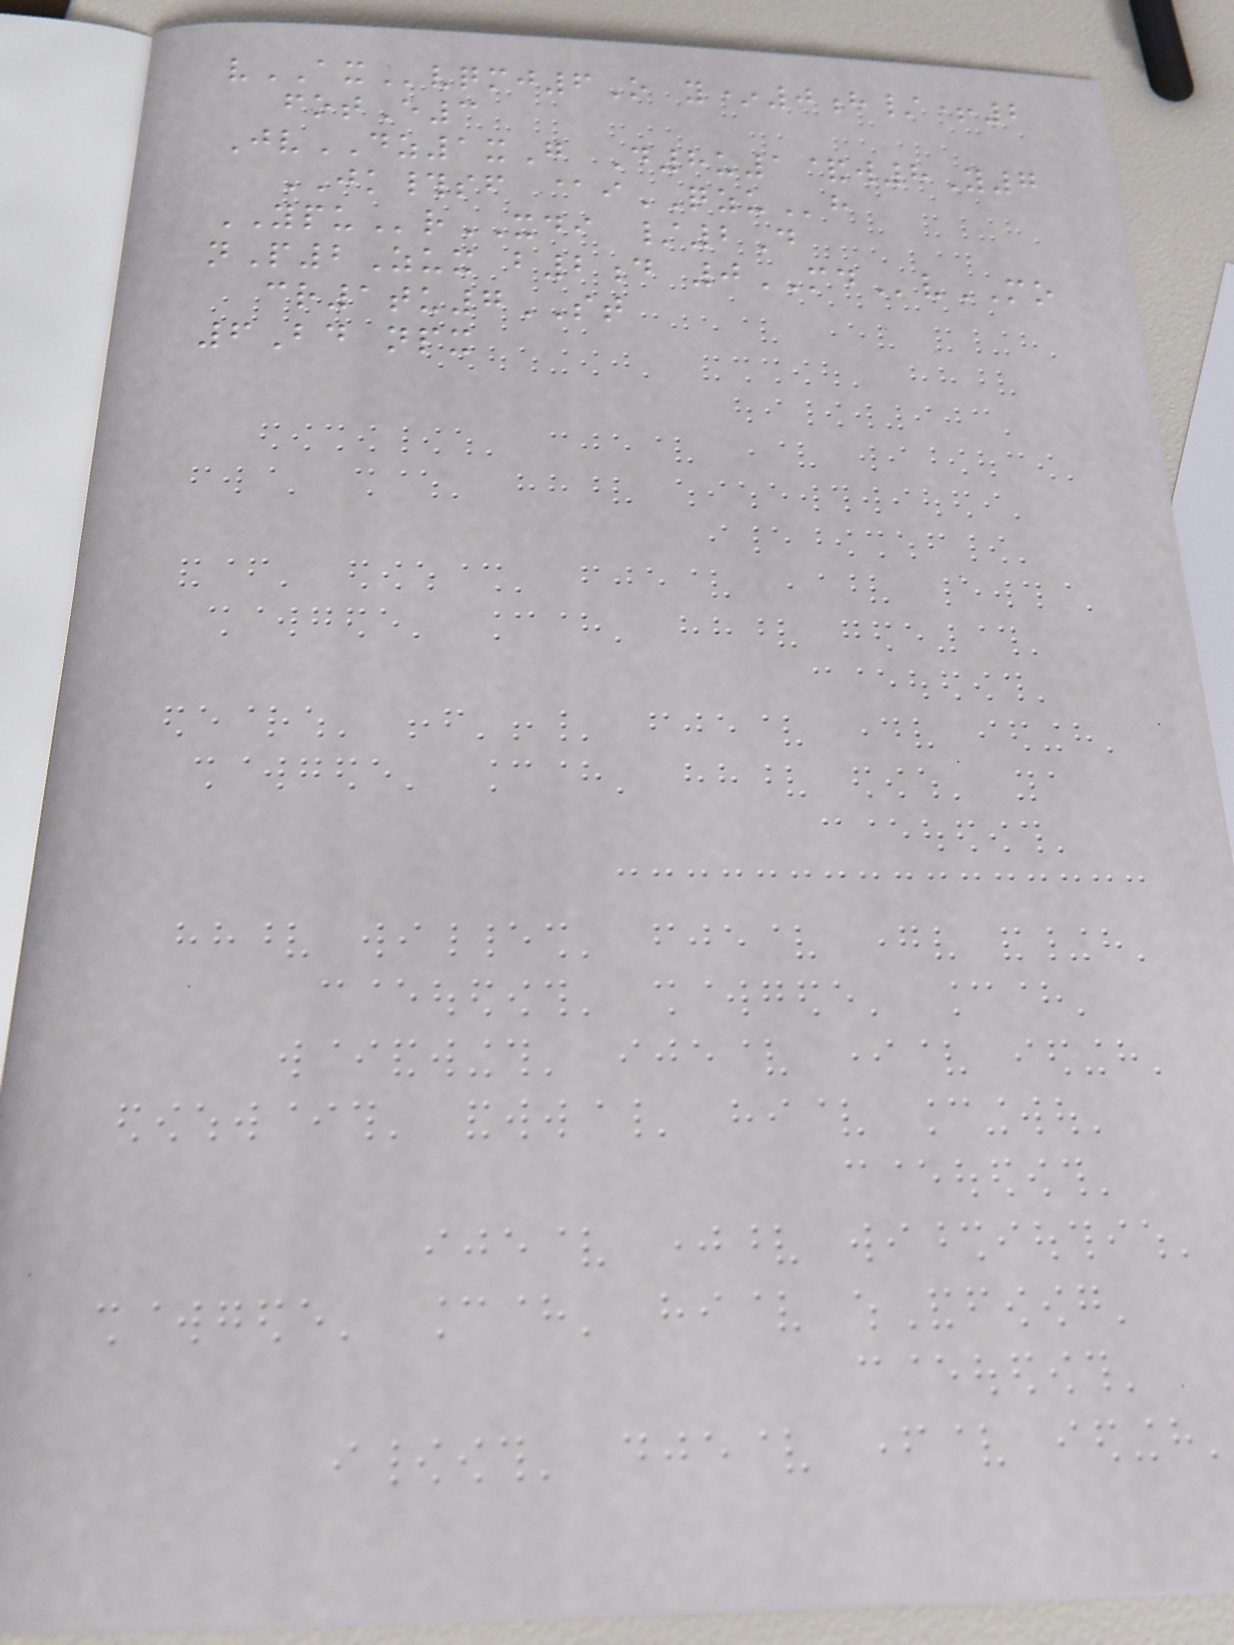vAXvqmj6O y*0h/+2
fotE3
JvDZ1xG D8u1&w8Y7
JK#sf @iQZUh
YPUrXDI /2D
nP2Zux b2d 0MDvMO
cr1tu7ST
6Bd npx
